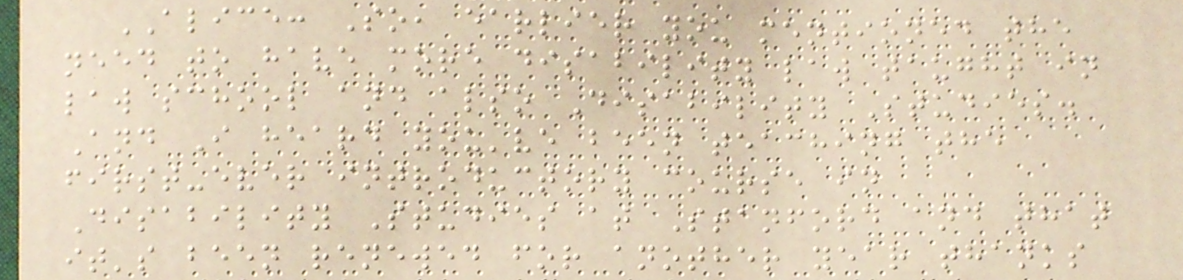ALICE: So, earlier you mentioned the
need to have more disability law taught in
law school and also Disability Studies.
And I heard you've been teaching the
first-ever introductory course in
Disability Studies at Stanford and that
it's been renewed for another year thanks
